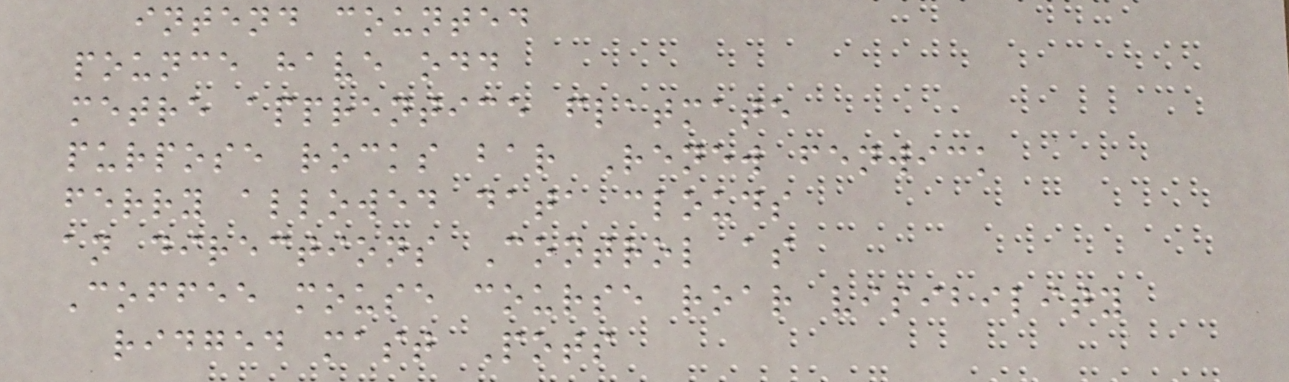intend counted
pounce have odd
metre apprentice flatmate
purpose rocks bar Renew fenwick
ferry allowed data clouds
an directions Control as
Coffee mouse course roar visibility
ridged mast Pots
